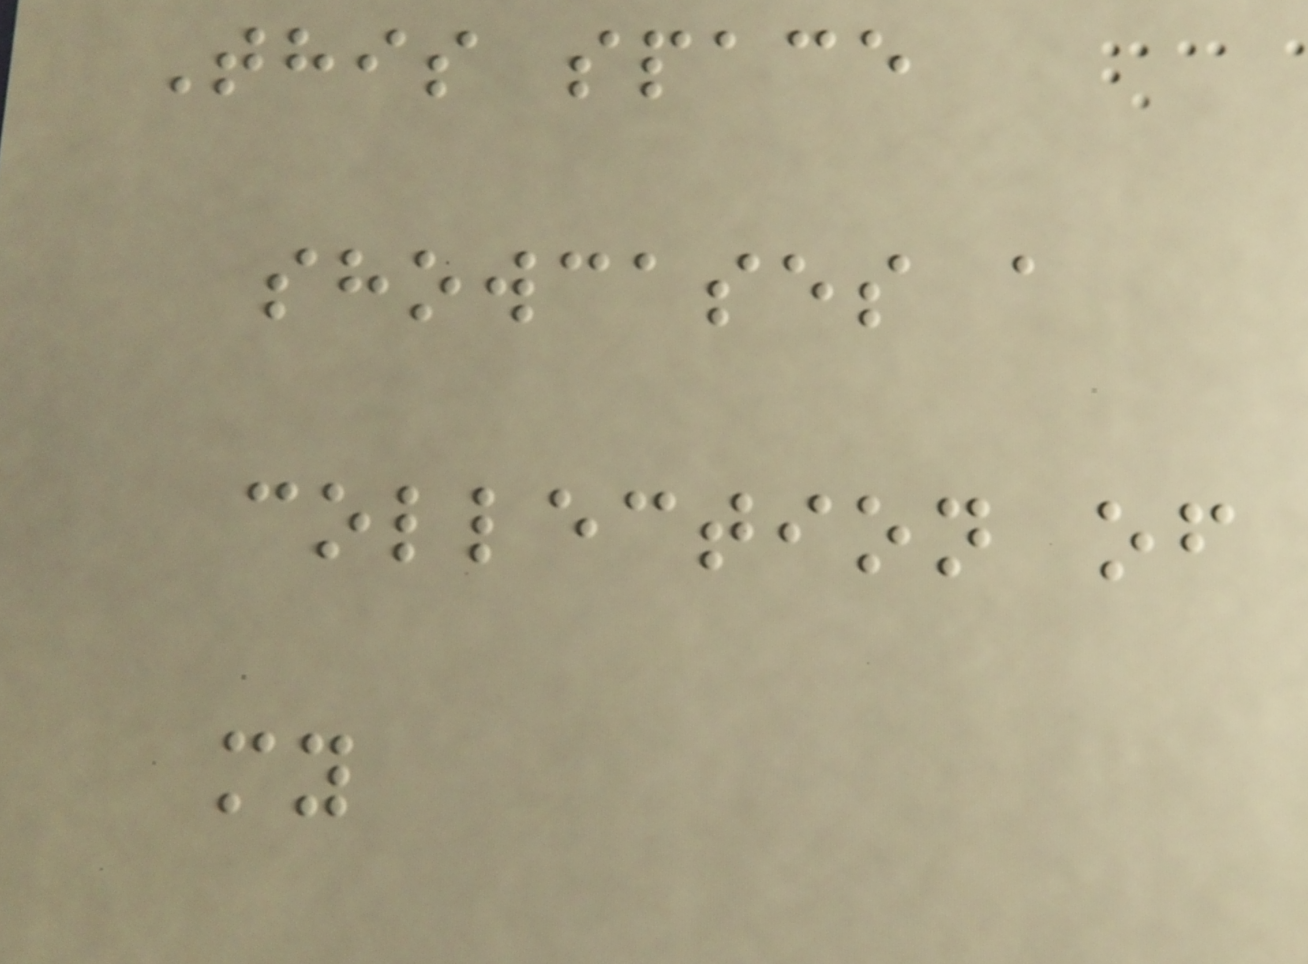This space
showcases a
collection of
my
